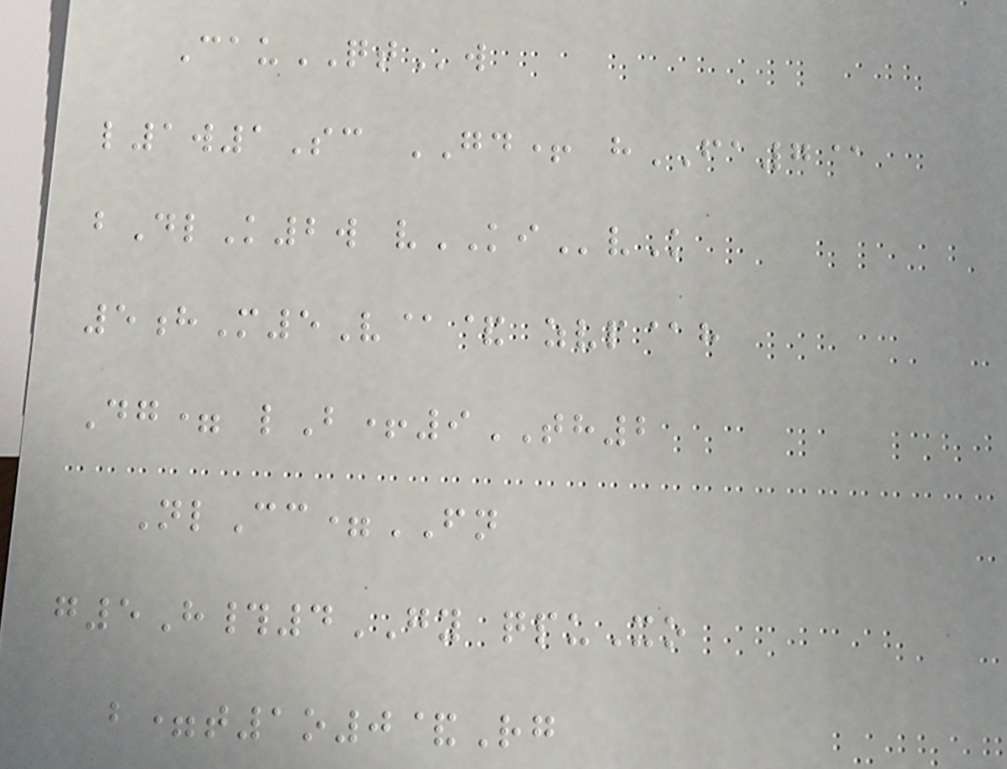CauQTw
l1w1Sc GD+ hFA7@
bDlK2w vKIvK
5hM5V@& zvp@h
Dg= lB+9TH2
NlCc=FN
g5H#4GY qpuXo
b=t1o0&Rg
